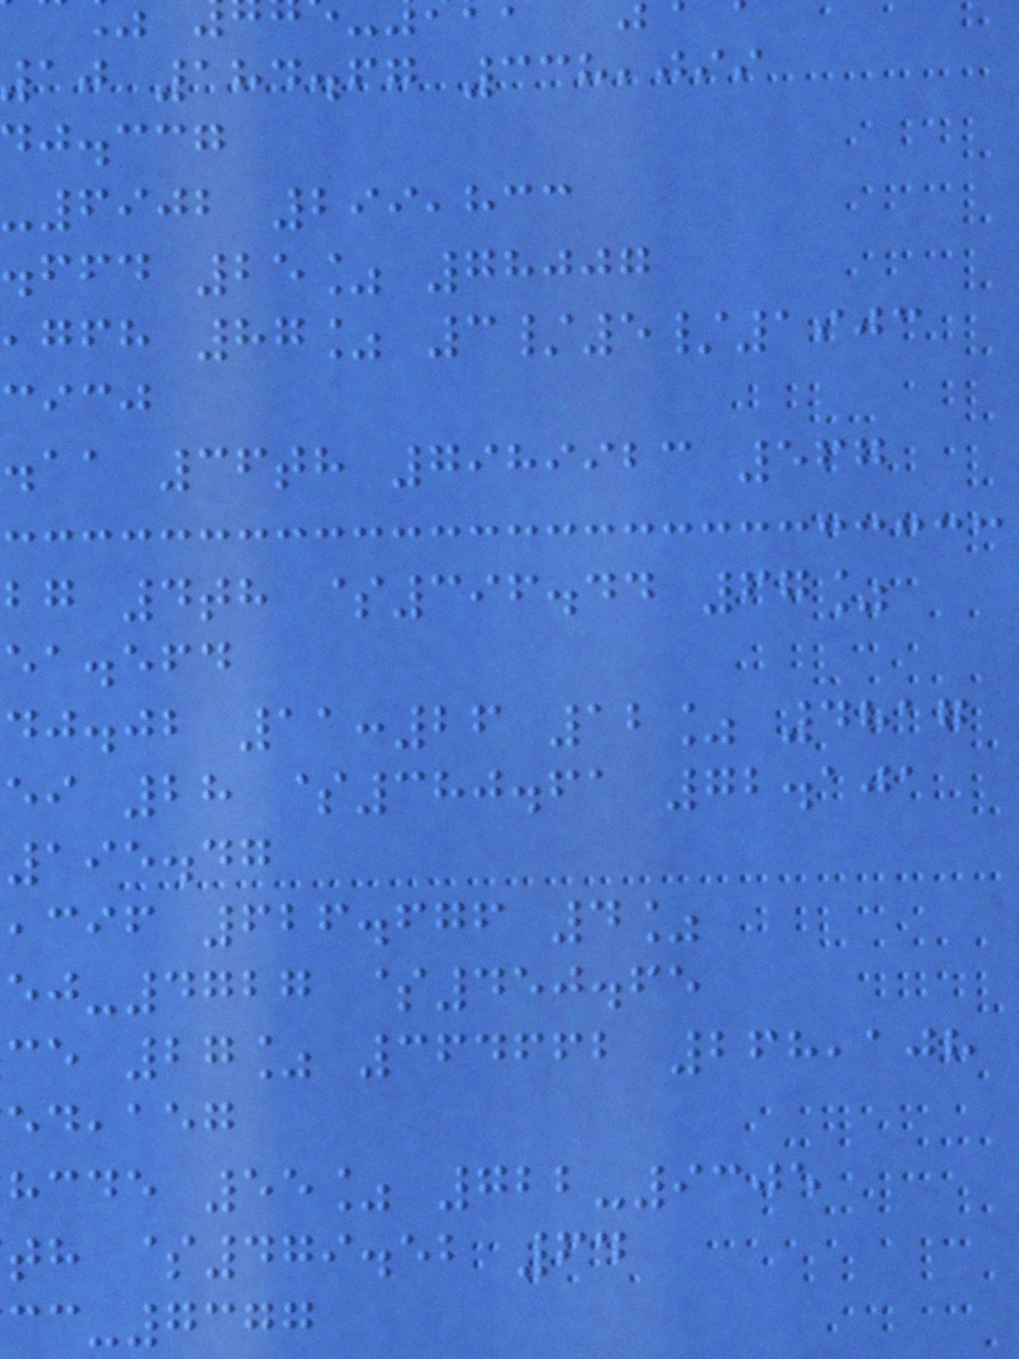aj 184.67 338,099
dj.ccg
-6902 299,833
.ffd 25% 78007
,gfh 87% 3/5/1903
cicj
.aa 36th 7989923 567
bg 4th $396.44 67%
ea.efd
dj.jb 11:26 12% 4817
ei 28 $380.61 72.101
195.47
,cif 626.676 4%
-4727 $450.65
ce 27% 364662 268,108
,aeg
hcde 55% 722-9305
th $479.52 64
-7377
